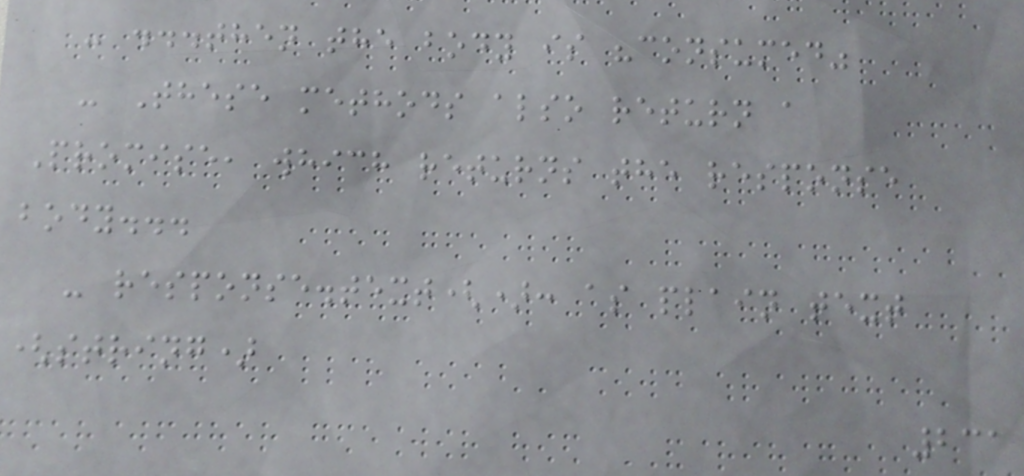- ...then the body is "consumed"
- These methods also return a
Promise, which returns the response
body...
- response.text(): as plain text
(string)
231
